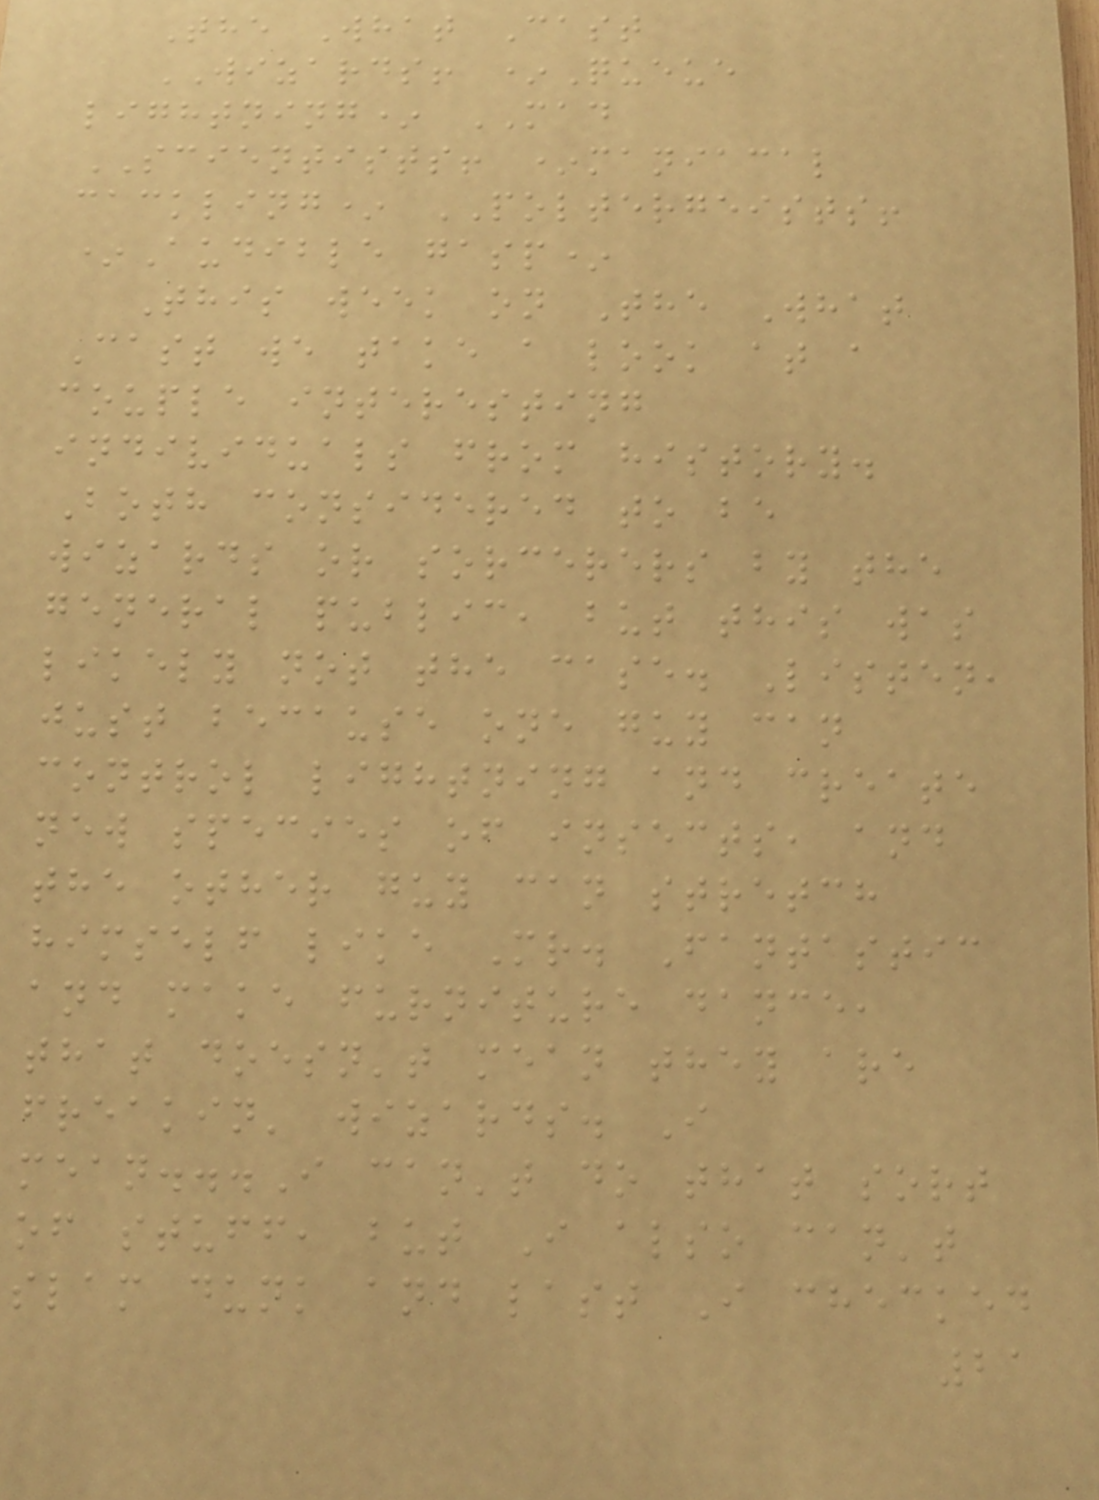The What Cast
WIZARDS! *Queue
lightning* MAD
SCIENTISTS! *maniacal
cackling* POLTERGEISTS!
*Audible gasp*
This week on The What
Cast we take a look at a
couple interesting
individuals from history.
Both considered to be
wizards or sorcerers by the
general public, but this was
likely not the case. Listen,
just because one guy can
control lightning and create
new species of insects, and
the other guy can stretch
himself like Mr. Fantastic
and make furniture dance,
that doesn't mean they are
freakin' wizards. I
mean...I can't do that sort
of stuff, but I also can't
slam dunk and last I checked
21
